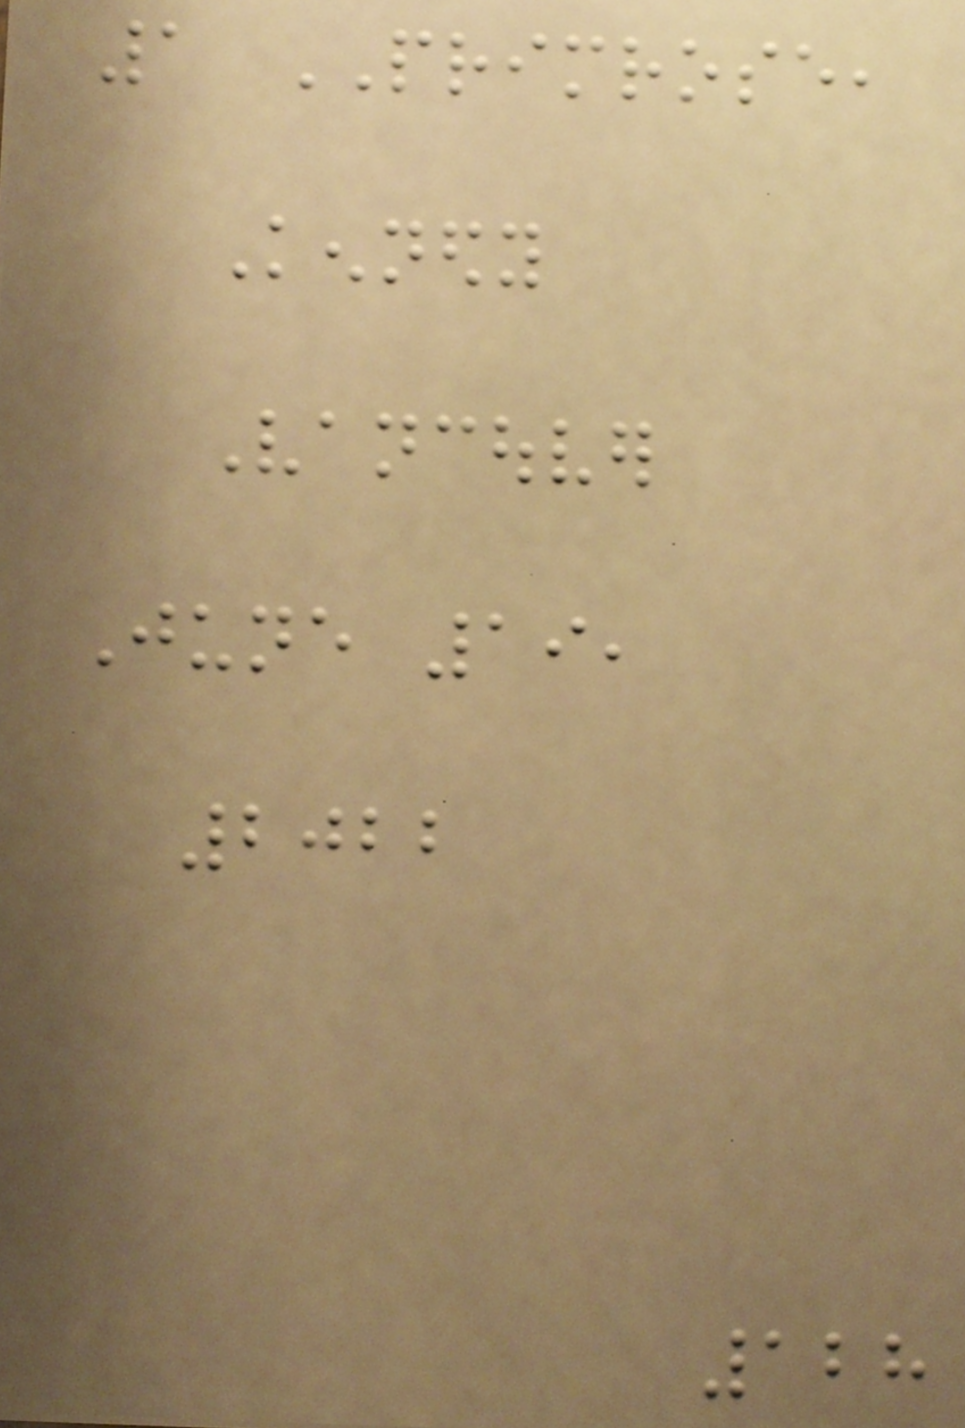1 PRIMROSE,
Kennedy
Vancouver
June 19,
2022
128
